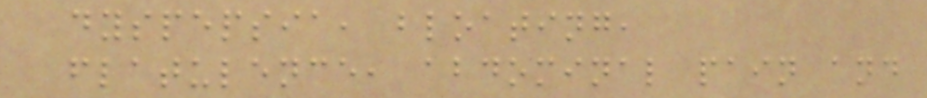dyspepsia, bloating,
flatulence, abdominal pain and
